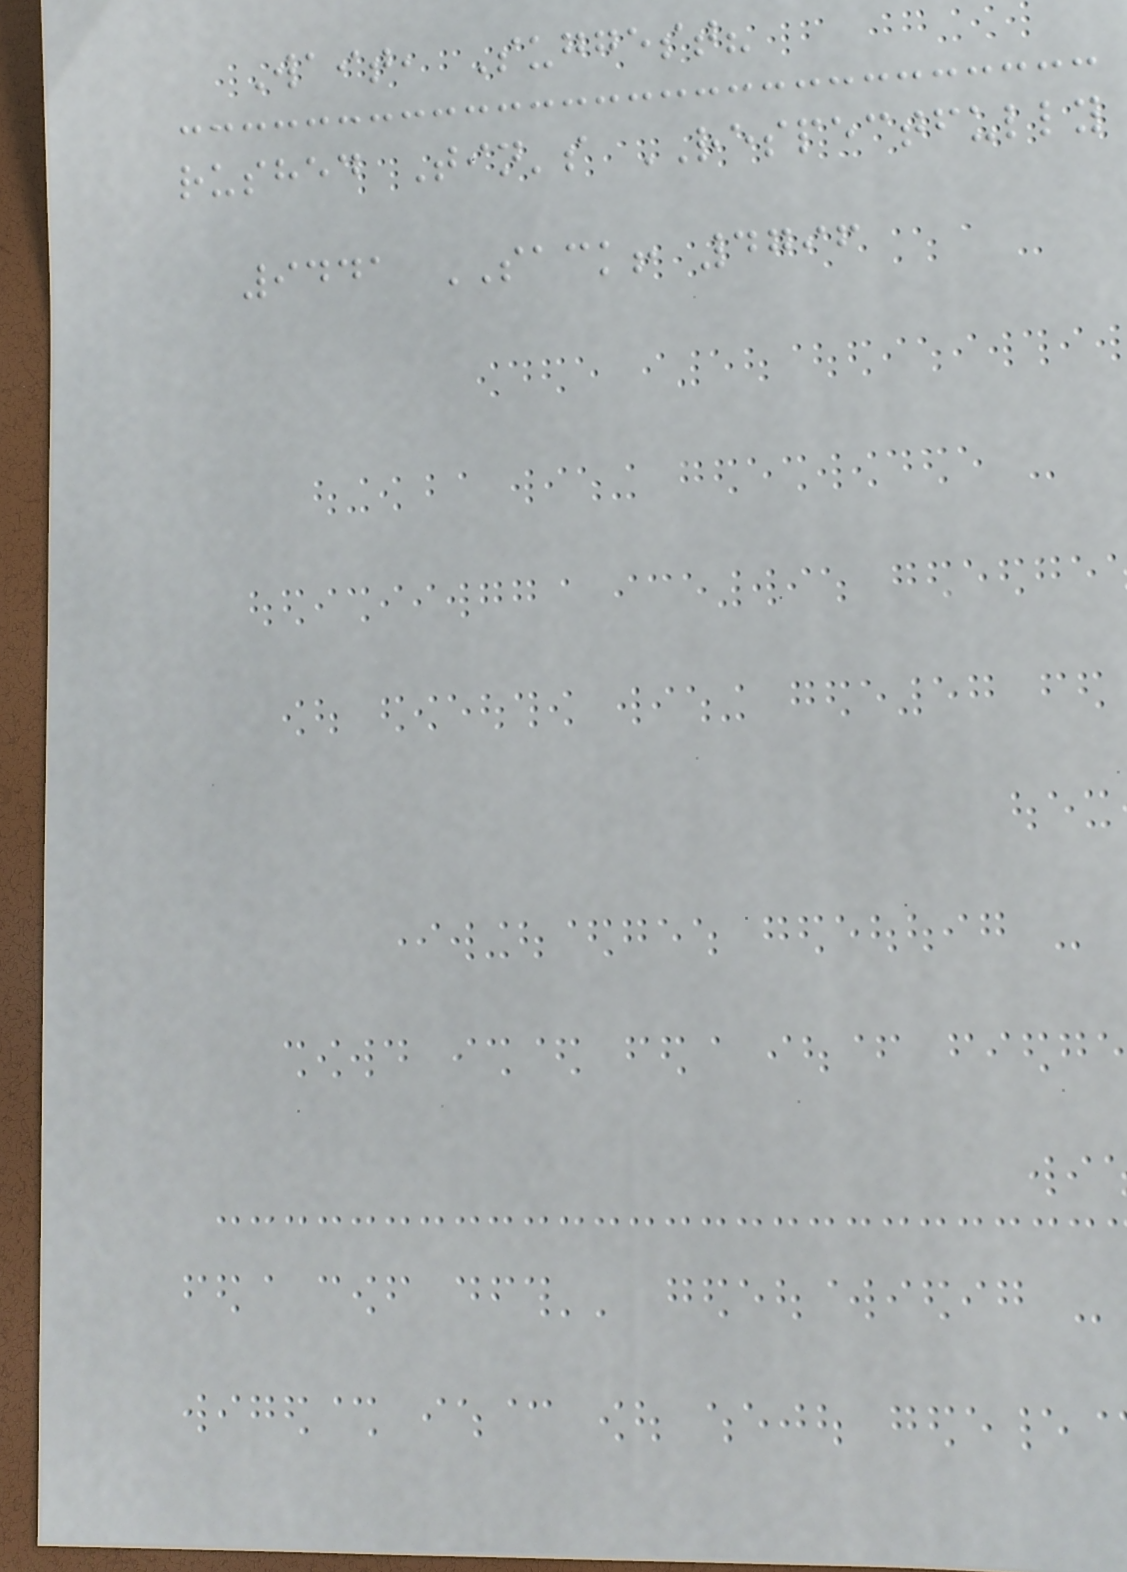Wait, Suggest?
rushed Tin's RESPECTFULLY
9441 SACK! 4796
